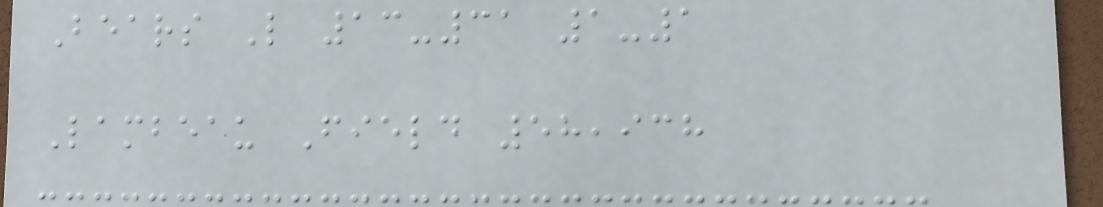Bears L 13-31 1-1
Lambeau Field 58,938
